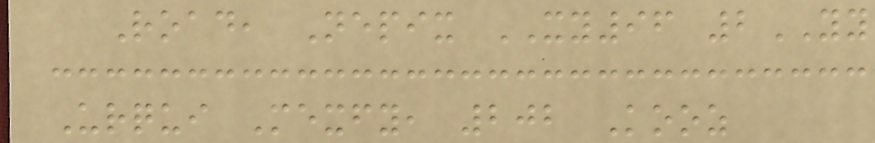Road, Nepix XY96 2YY
Urqui Mexfy, 202 Kooz
